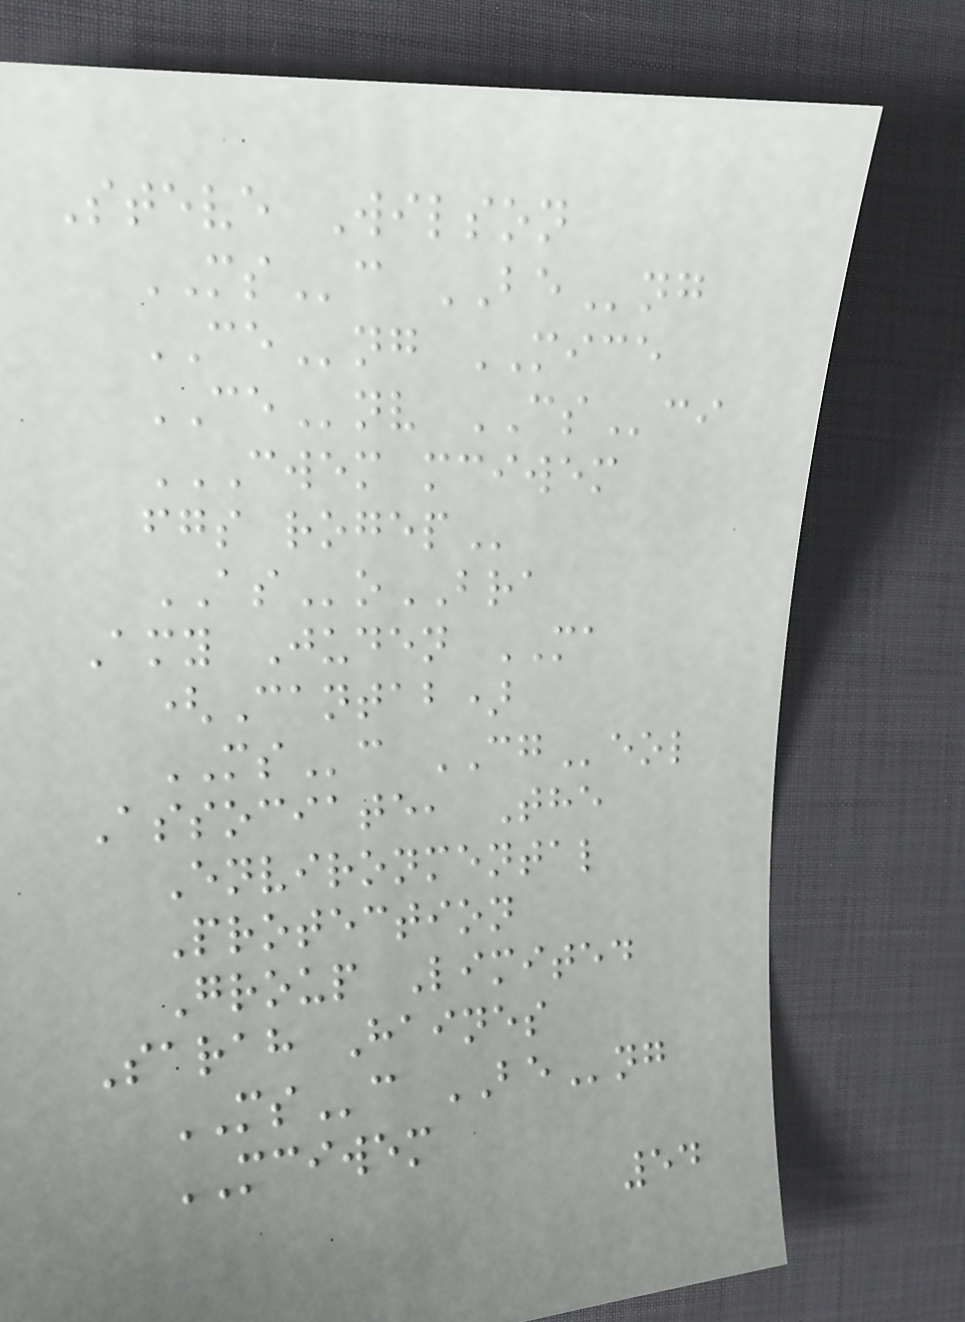Steve Wilson
MSc BEng
CEng MICE
CEnv CSci
CWEM MCIWEM
FGS ROGEP
ASoBRA
Amy Juden MA
(Cantab)
MSc CGeol
Associate, The
Environmental
Protection
Group Limited
Sarah Haines
MSc BEng
MCIWEM
54
